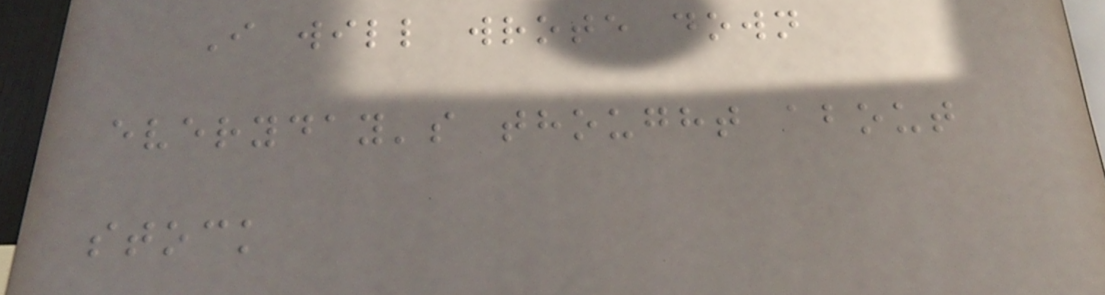I will wrote down
everyday's thought about
stock
